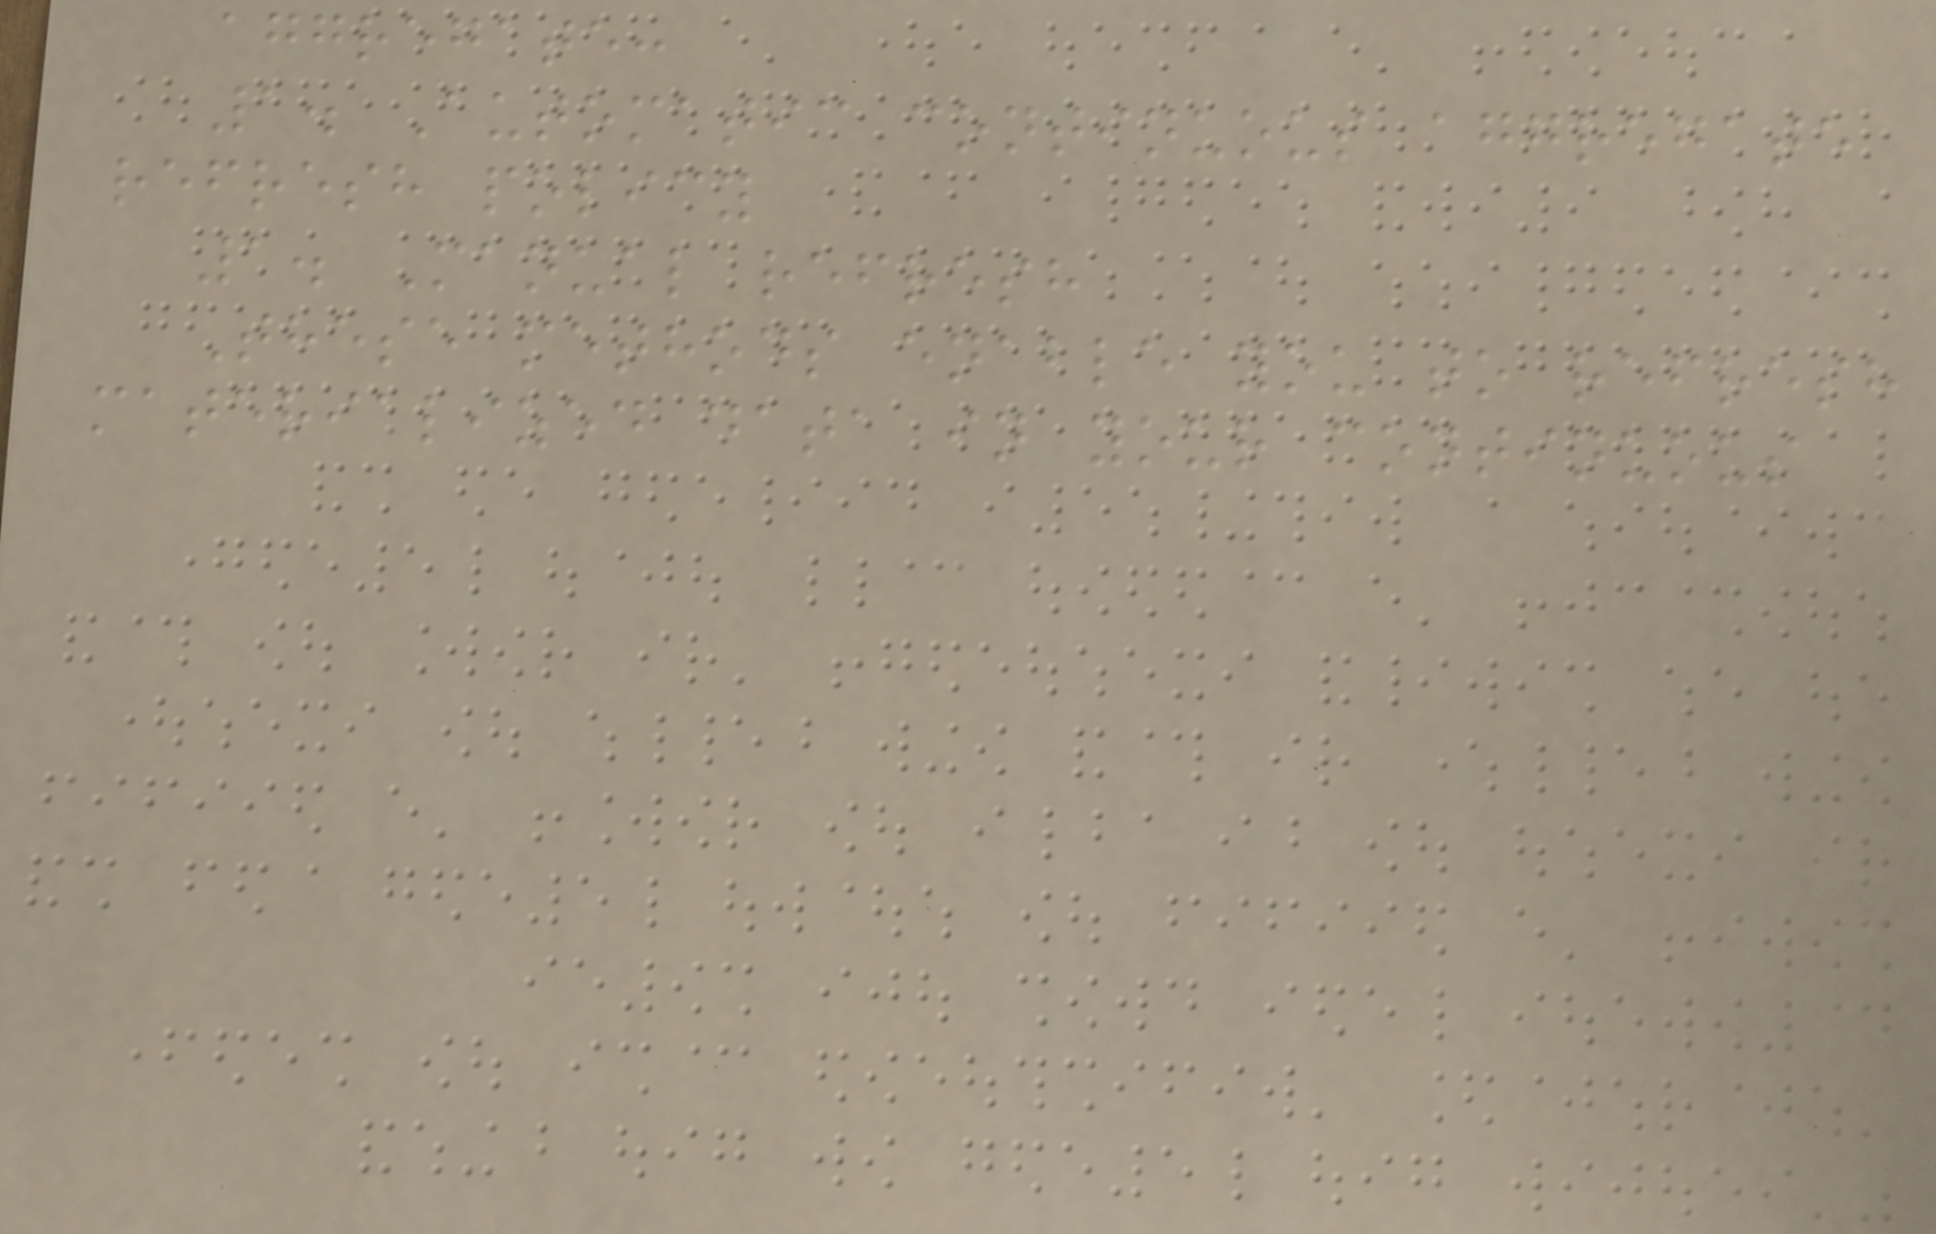aggregate:
1. Automatic continuous aggregate
refresh policy
1. Manual refresh
These methods enable you to refresh
materialized data in your continuous
